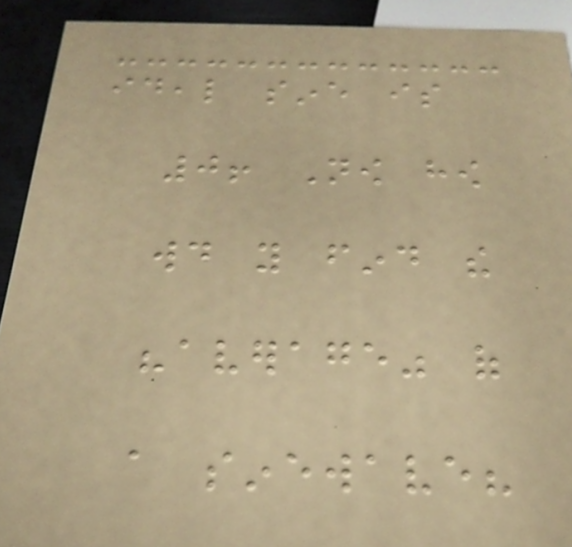ideal sine is
0! Now how
would you find the
"average" of
a sinewave?
